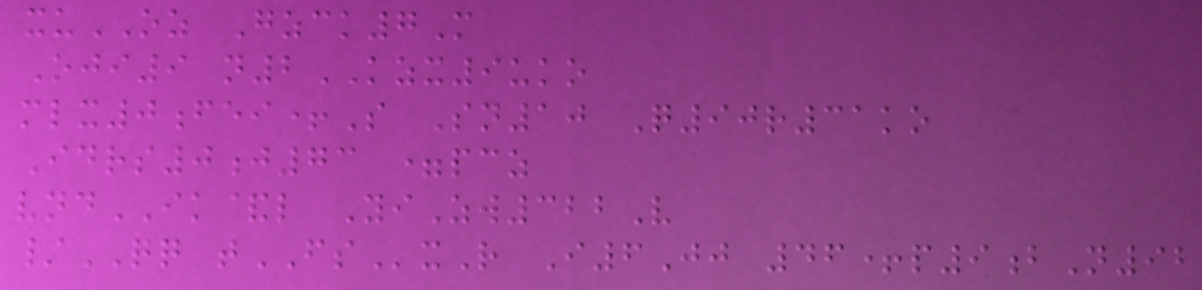xuOZ Gzck7M
Oji9 n2KZX9uko
mlx0fei+S Sn10 Q90r31ko
Idrs0j73 =pcz
vndIK&l YiZw322V
/QQ tFSxR I6Jj 46+p9bN92
